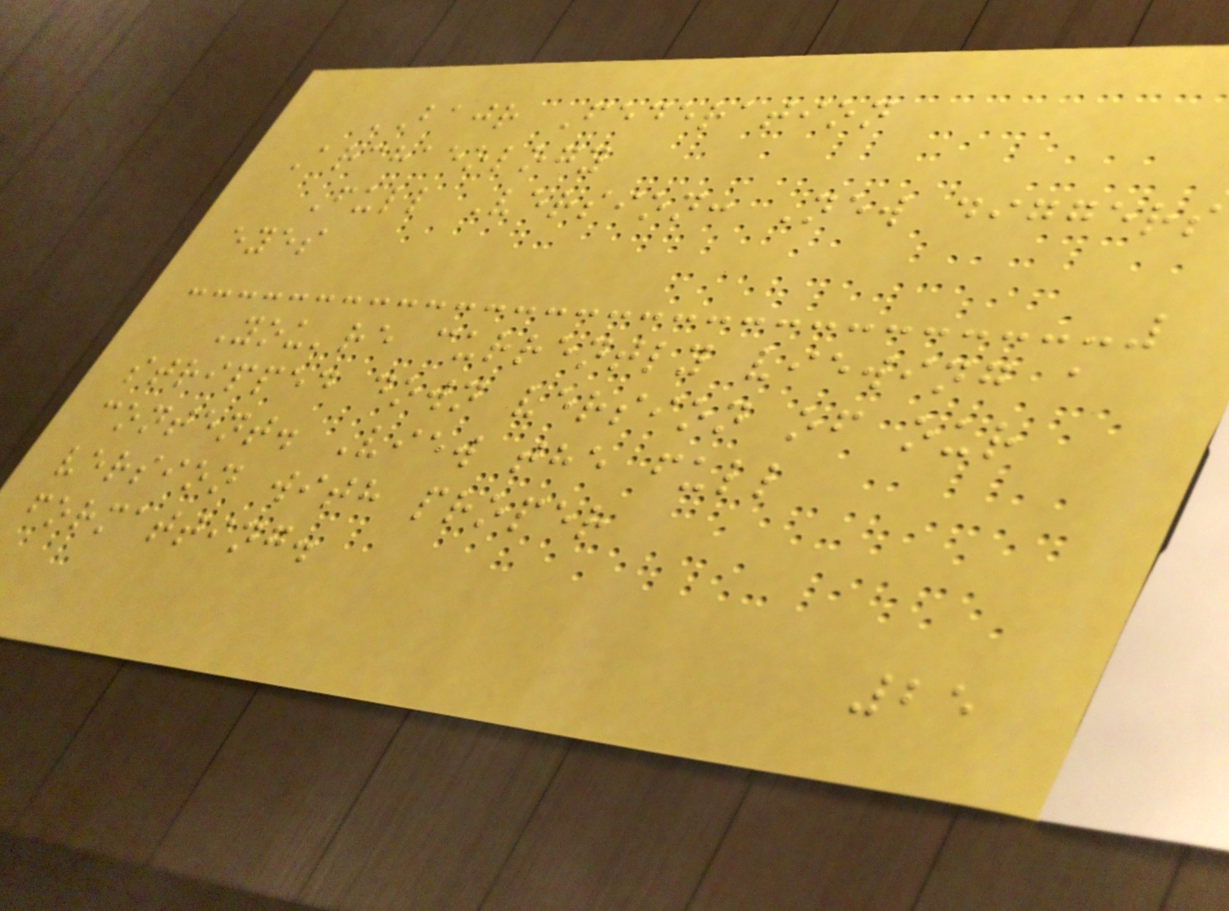BAJR Federation
Archaeology
Full Version: New diggers
eyes
You're currently viewing a
stripped down version of our
content. View the full
version with proper
formatting.
25
